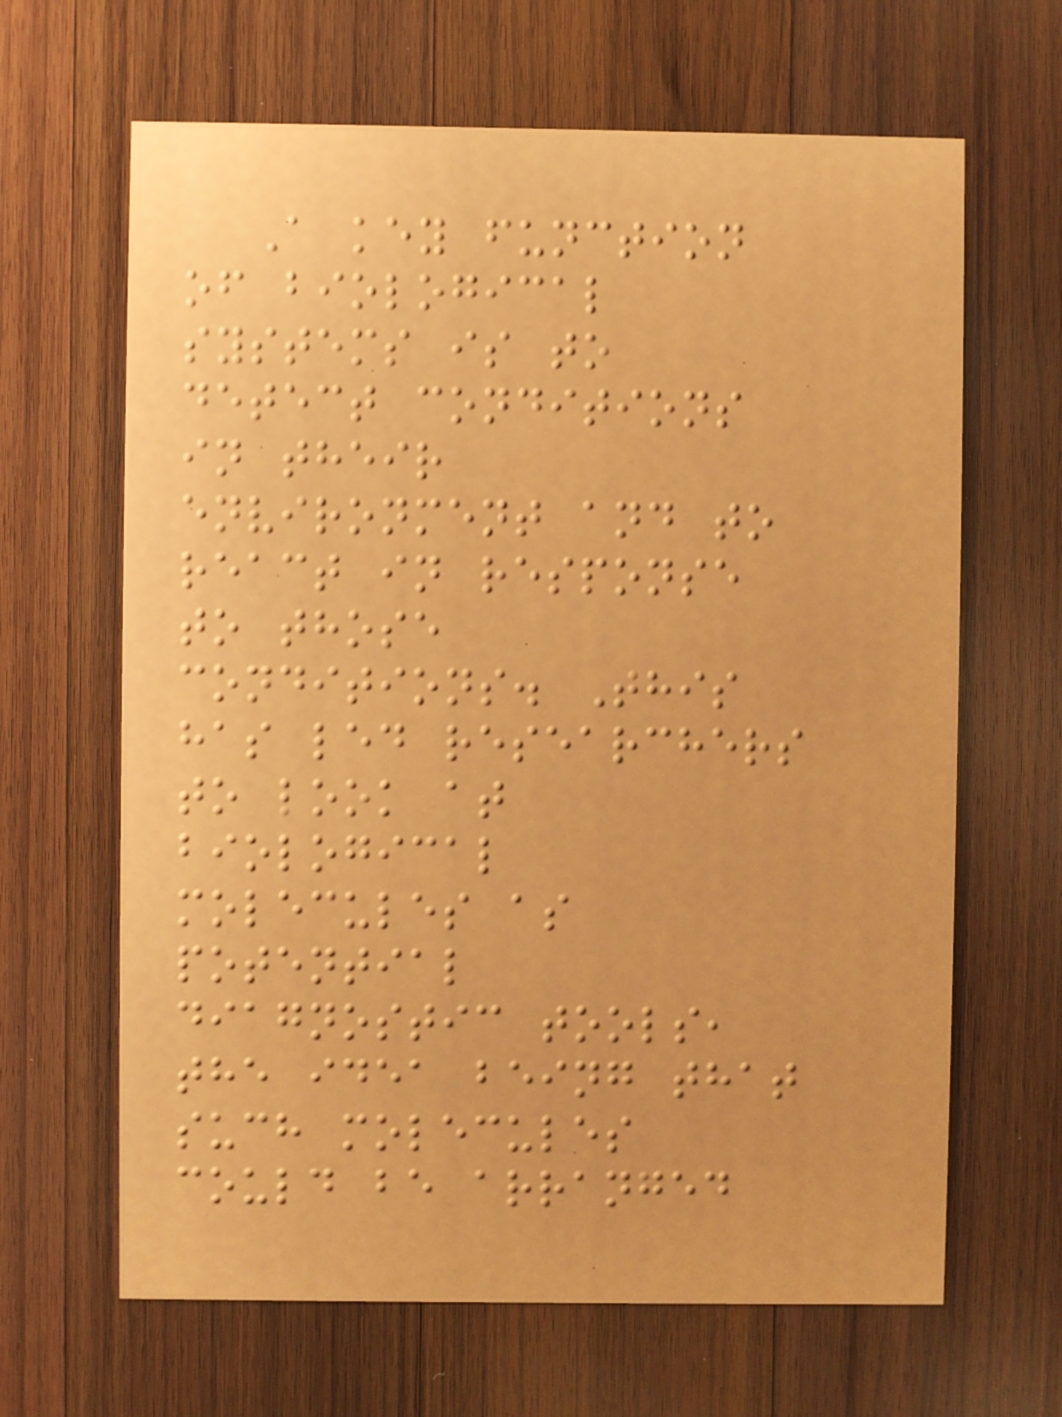A key function
of biological
systems is to
detect conditions
in their
environment and to
react in response
to those
conditions. This
has led researchers
to look at
biological
molecules as
potential
diagnostic tools,
the idea being that
such molecules
could be arranged
